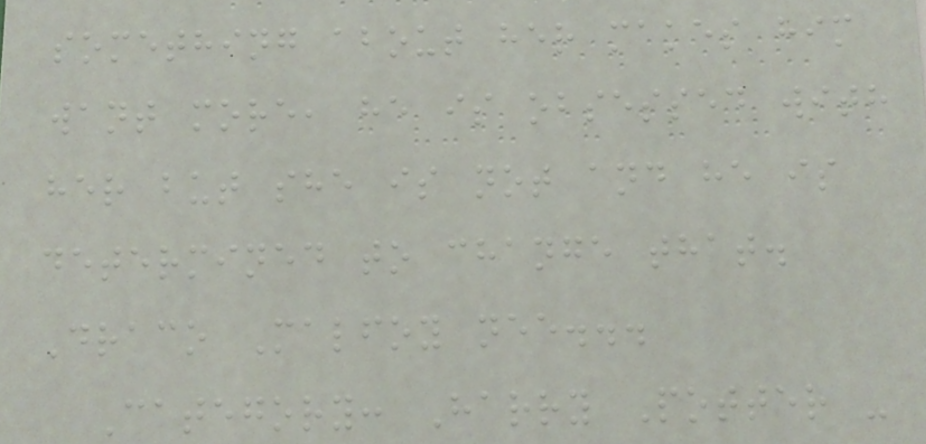something about her makes him
want more, he is obsessed with
her but she is not and he is
determined to change that.
Draco Malfoy nee...
Category: Harry Potter -
